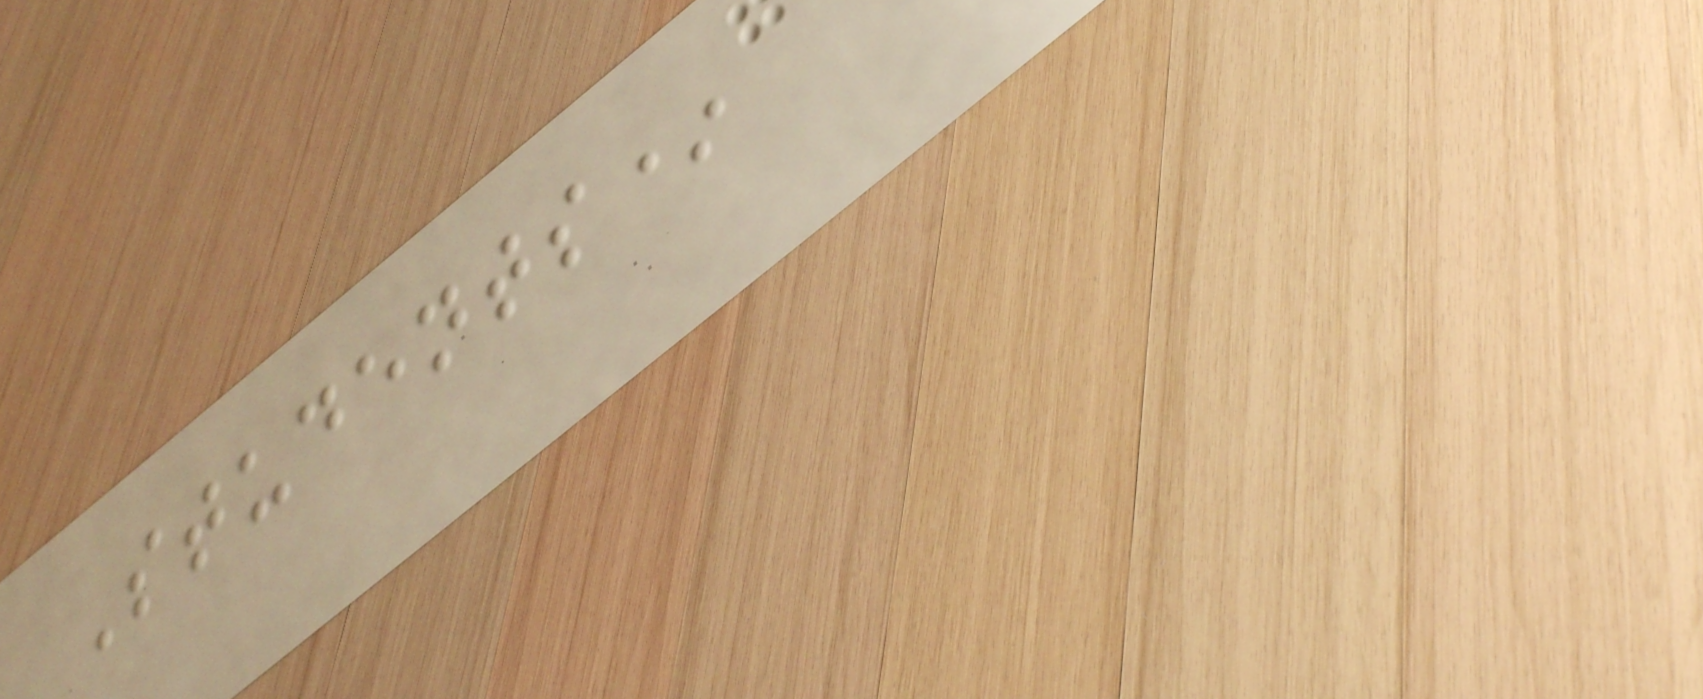Students*
